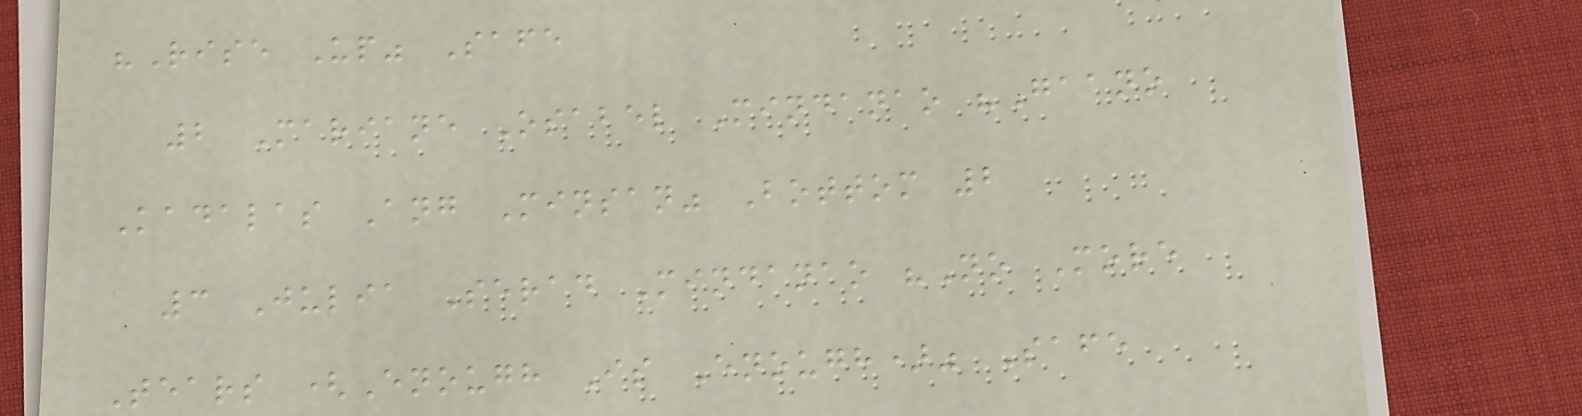"Rise Up" Safe
2 Mariane Osabel Mindanao "Gaano
Kadalas Ang Minsan" Bottom 2
3 Julia Serad Mindanao "No More
Tears (Enough Is Enough)" Safe
